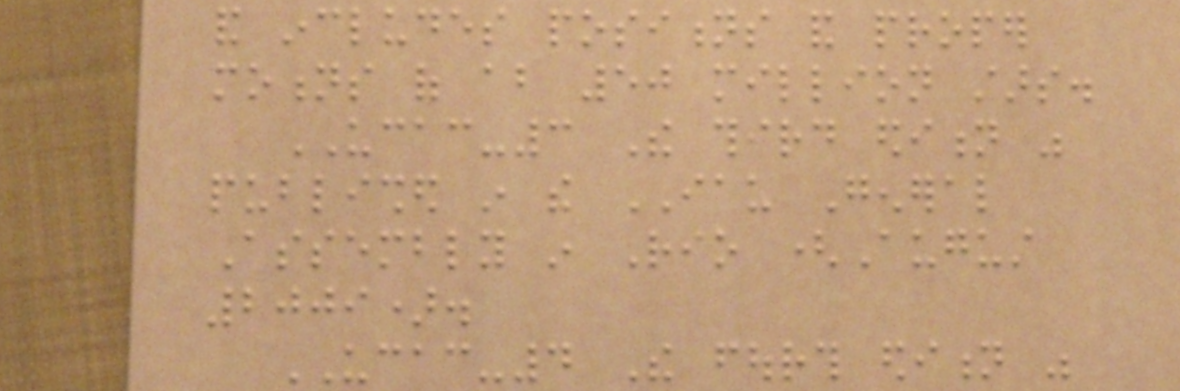and includes positions and proper
motions of about 50 million stars.
UCAC-3 The third edition was
published in the IAU General
Assembly in Rio (August
2009).
UCAC-4 The fourth edition was
